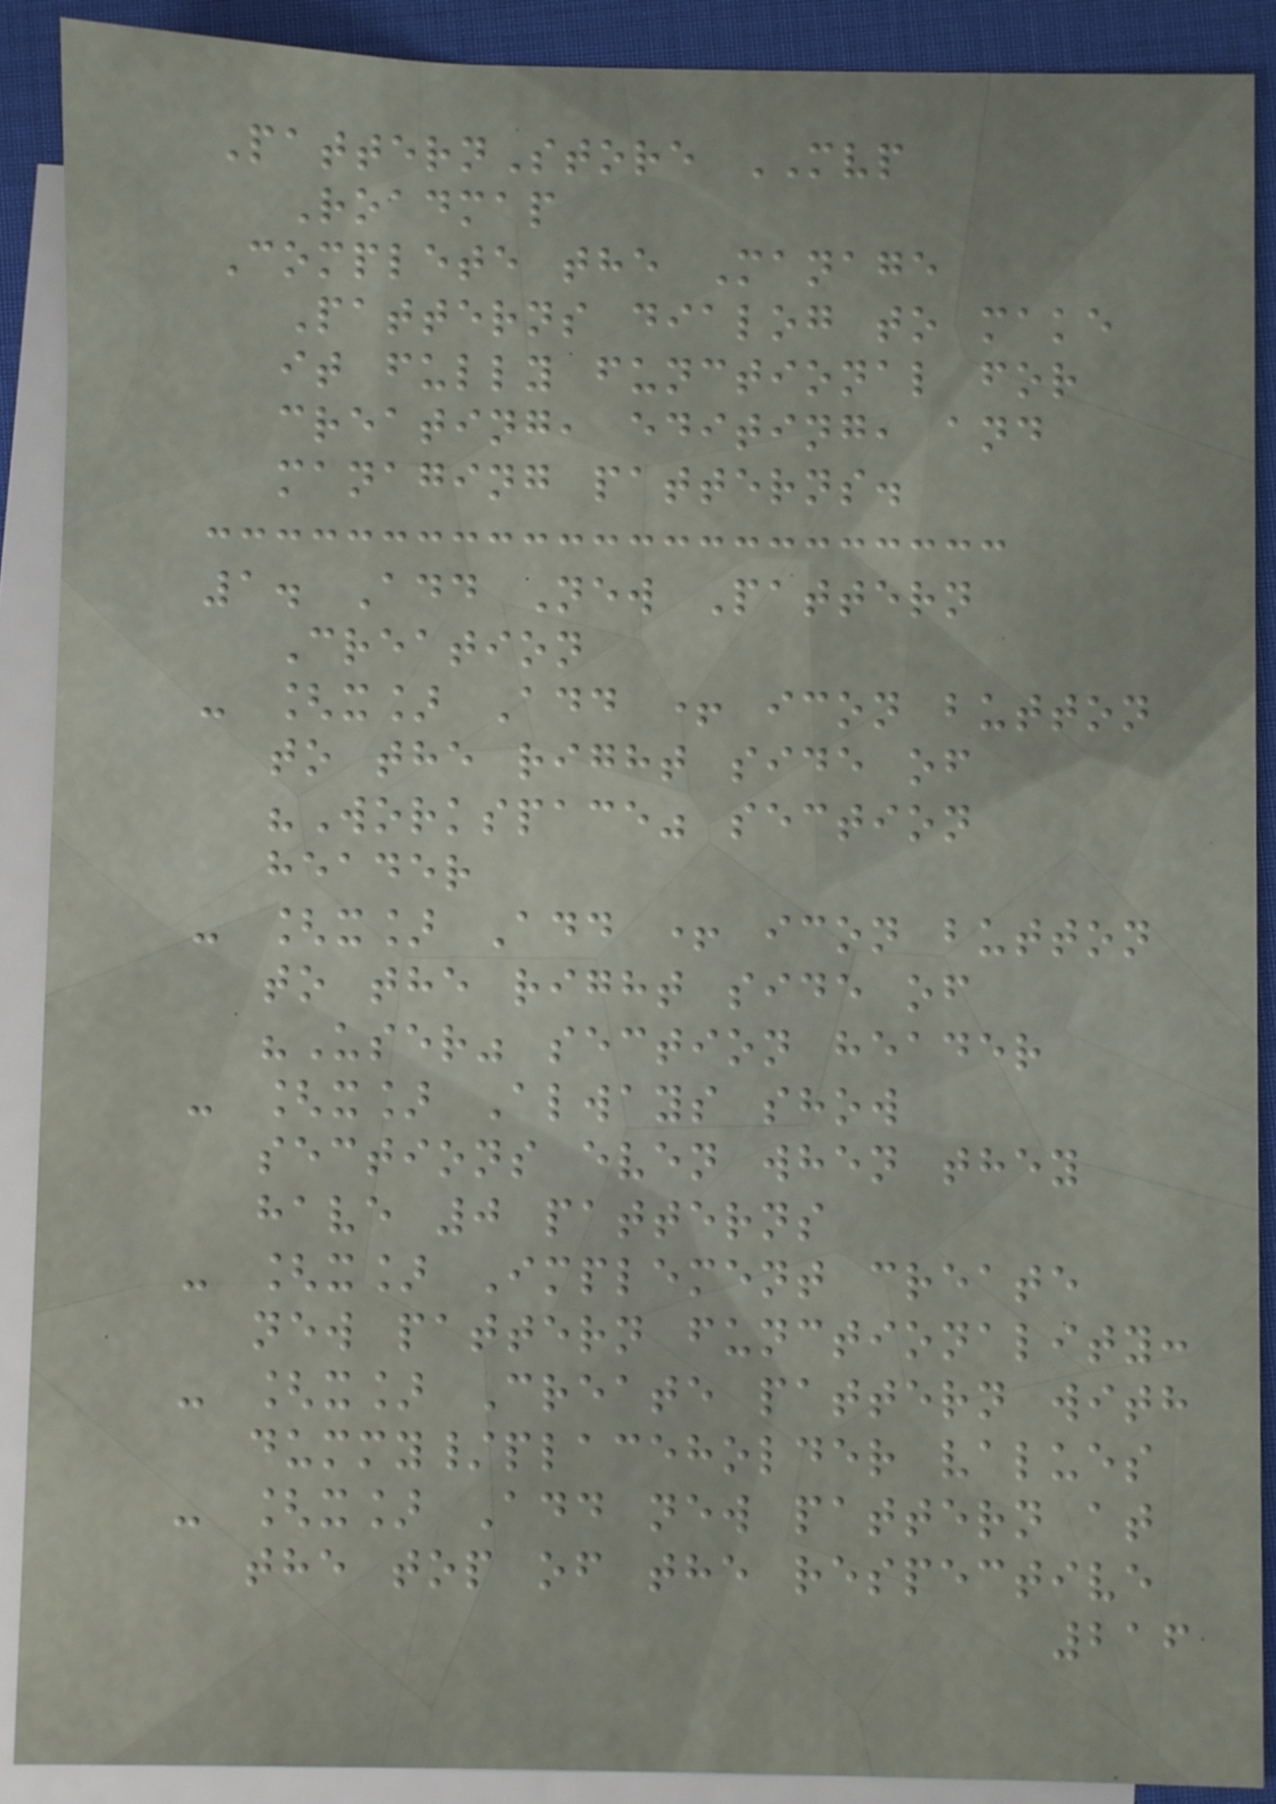PatternStore MVP
Roadmap
Complete the Manage
Patterns dialog to make
it fully functional for
creating, editing, and
managing patterns.
1. Add New Pattern
Creation
- [x] Add + icon button
to the right side of
"Workspace" section
header
- [x] Add + icon button
to the right side of
"User" section header
- [x] Always show
sections even when they
have 0 patterns
- [x] Implement create
new pattern functionality:
- [x] Create pattern with
dummy/placeholder values
- [x] Add new pattern at
the top of the respective
216
